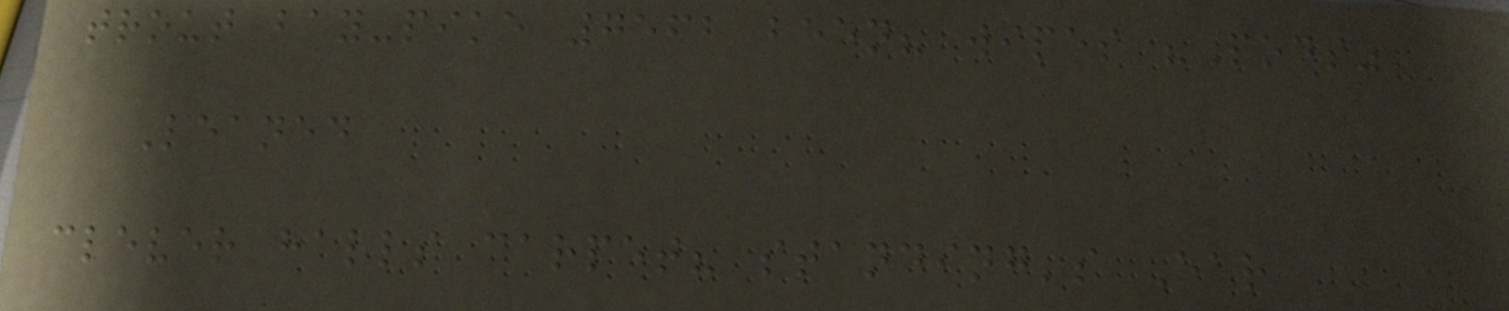trout bay-pike 7562 been? wipes "Pods"
Leaned
clever halls carpet? standing's Ear
